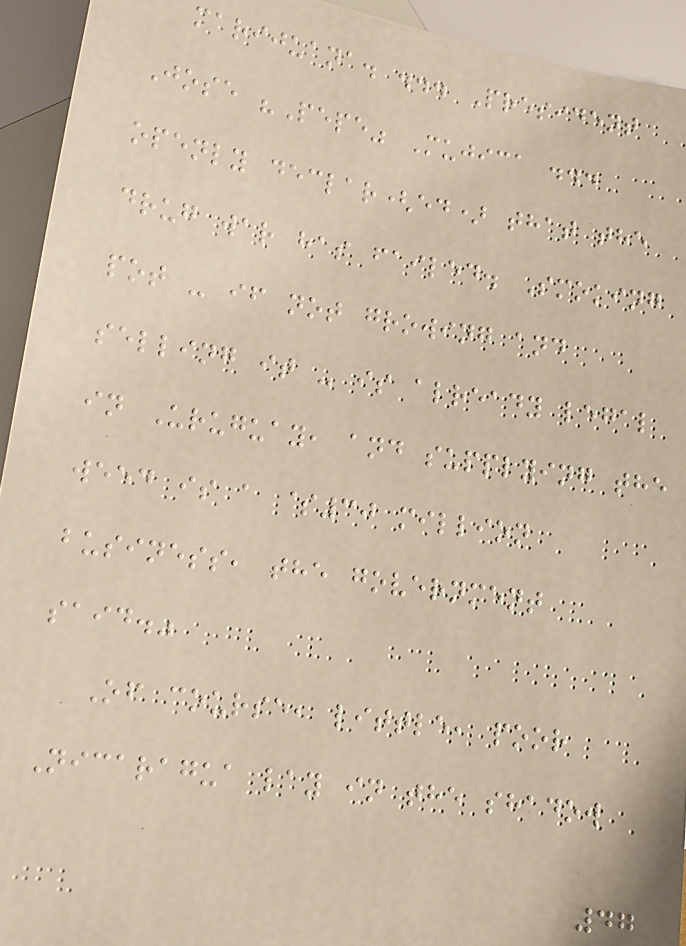marijuana. ... President
Jose "Pepe" Mujica ...
openly declar(ed) that the
drug war has failed. Smoking
pot - if not growing and
selling it - is already legal
in Uruguay, and supplying the
weed is a $30 million
business, the government
said."
Of course, little, poor
Nicaragua lay in the shadow
47
